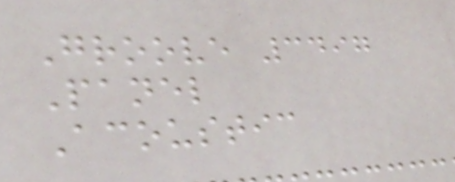Groove 3497
Panel
Acoustic
